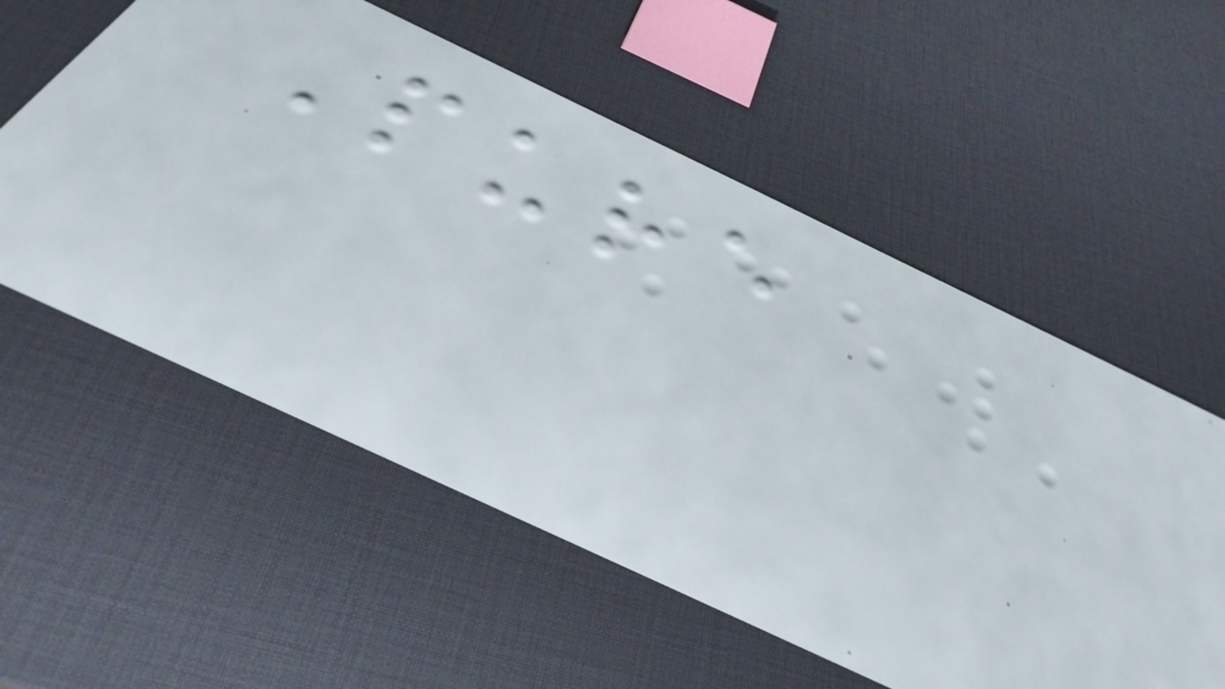Pure
